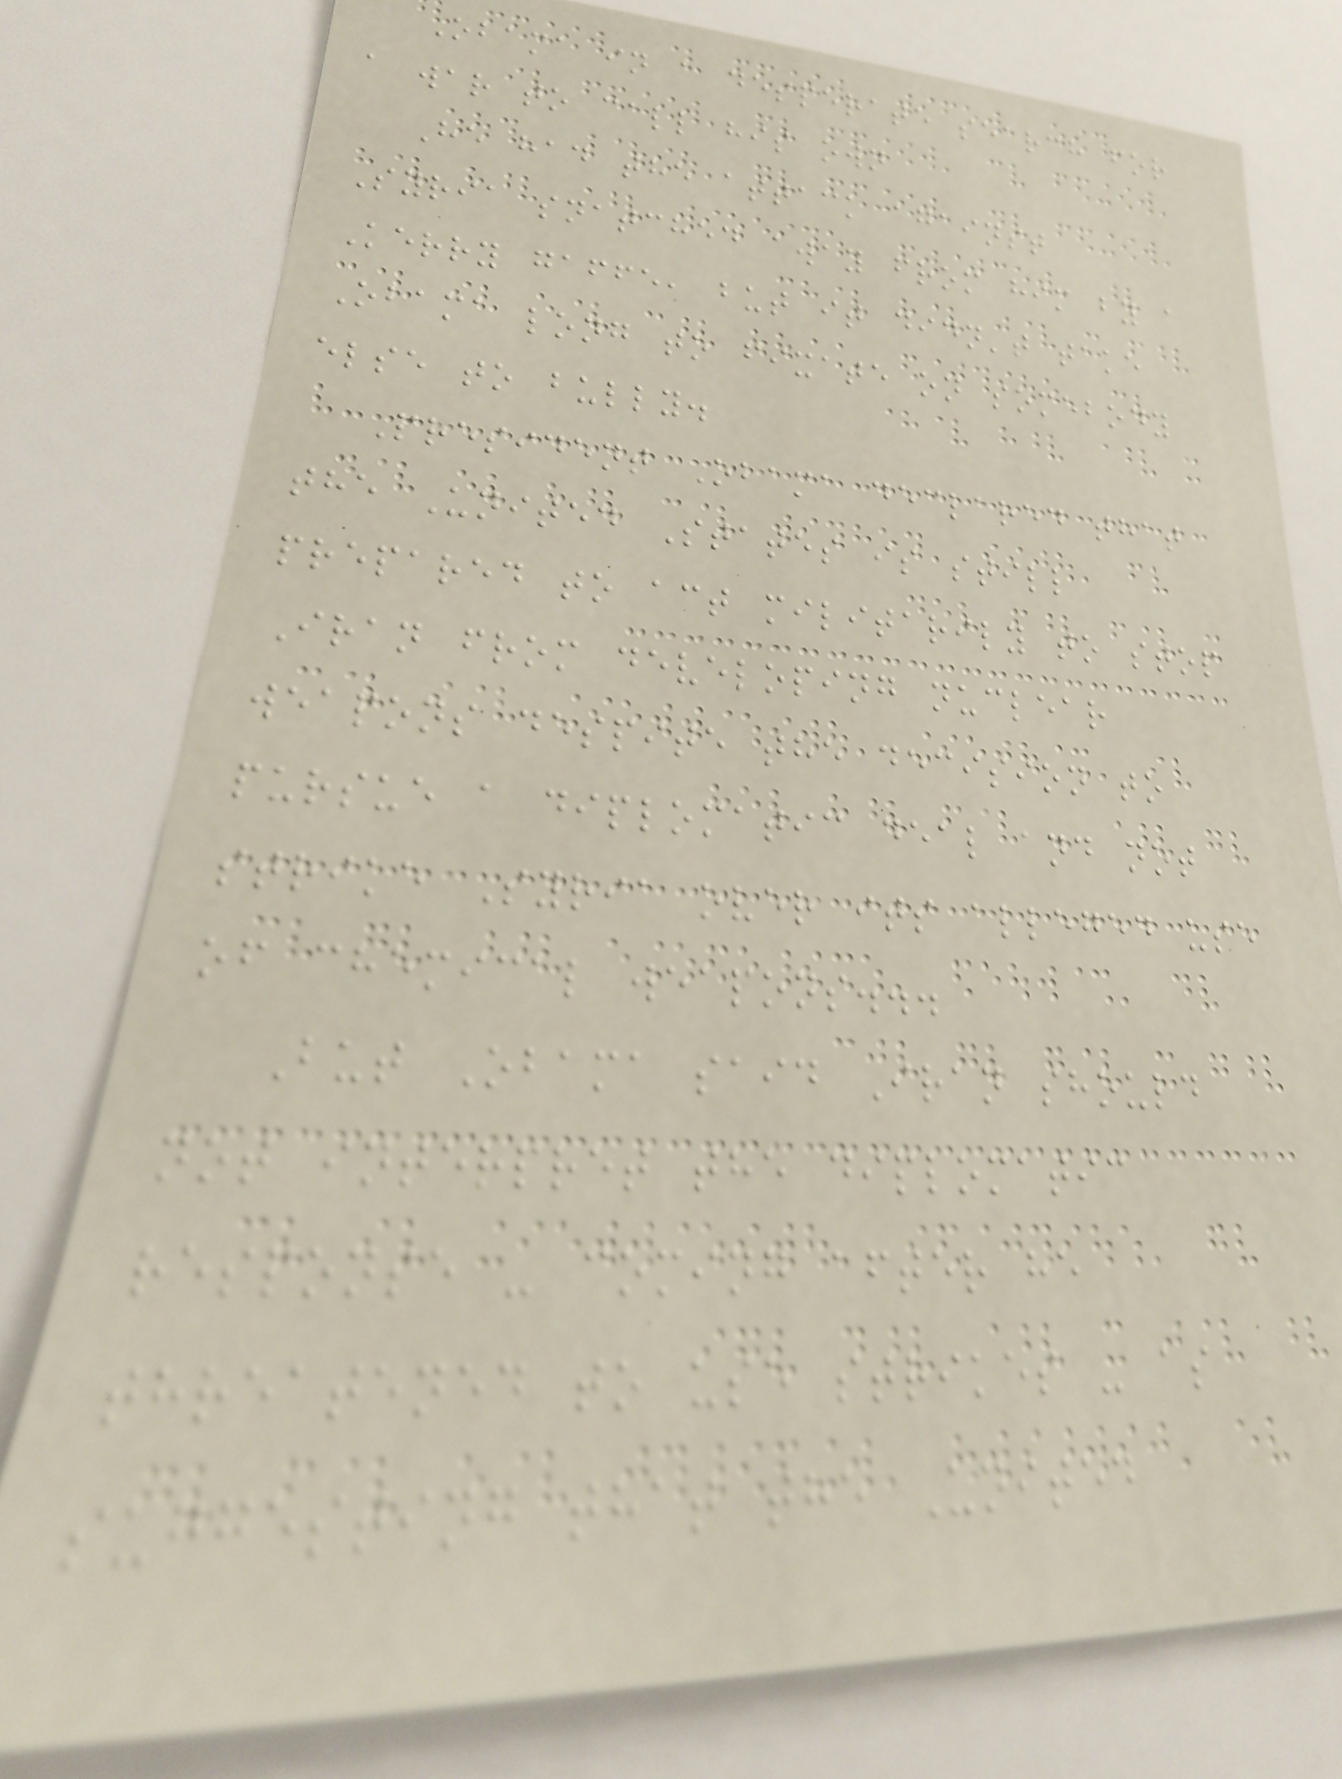Obama in a desperate search for
a war to call his own
He had the attack against
Syria snatched away from him by a
Kerry gaffe, but it didn't take
Obama long to fixate on somebody
else to bully.
President Obama declared that
the United States is still
prepared to act militarily to stop
Iran from developing nuclear
weapons despite the decision to
pursue a diplomatic deal and not
strike Syria over its alleged use
of chemical weapons...
But Obama said Iran should
not interpret the diplomatic
response - coming after he
threatened to use strikes - as
suggesting that the United
